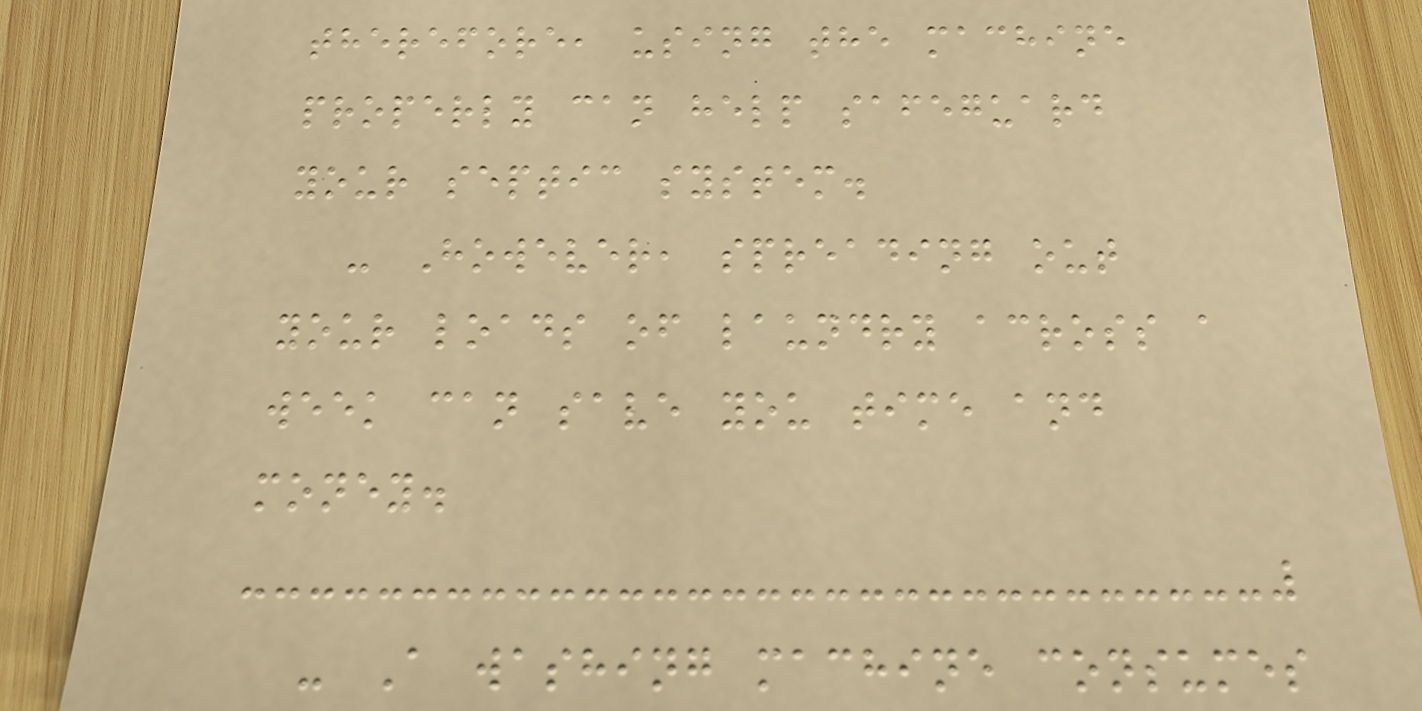therefore, using the machine
properly can help safeguard
your septic system.
- However, spreading out
your loads of laundry across a
week can save you time and
money.
- A washing machine consumes
